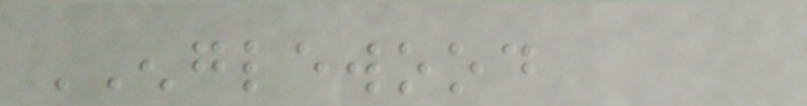ENGLEWOOD
